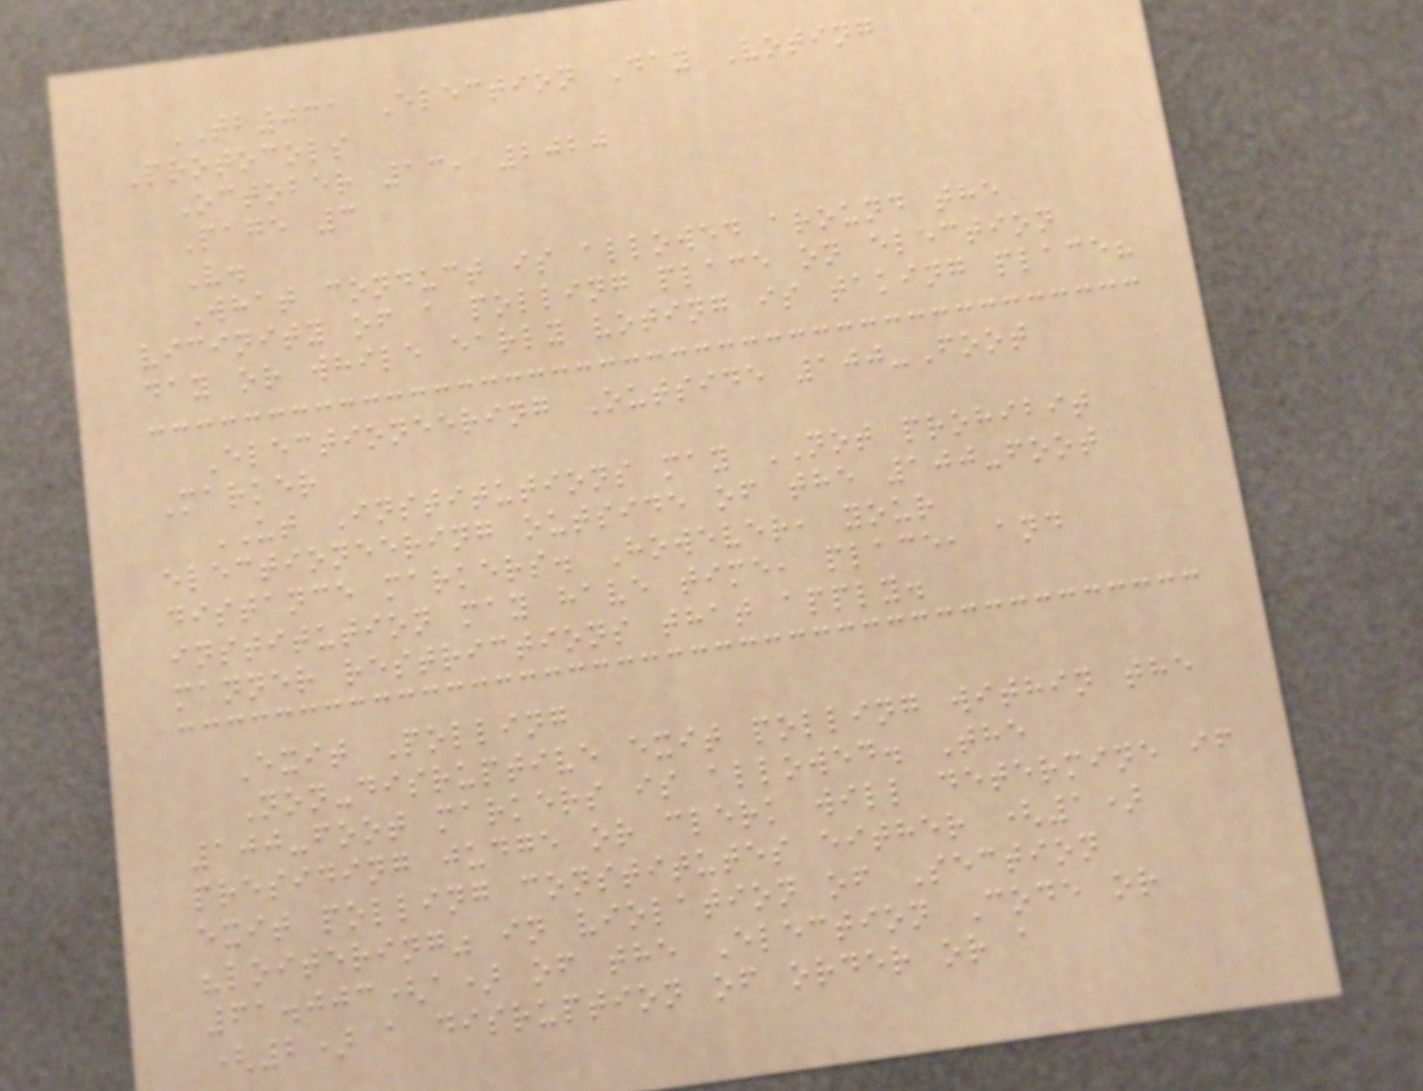TB031 Election Day Voting
Protocols
October 13, 2020
Page 3
V.
What conduct is allowed around the
vicinity of a polling place on election
day or while early voting is taking place?
Electioneering Outside 100-Foot
Marker
UT Institutions may NOT prohibit
electioneering outside of the 100-foot
distance markers. However, your
institution may have time, place, and
manner restrictions that apply.
Exit Polling
Non-disruptive exit polling within the
100-foot markers is allowed. The
presiding judge or clerk will determine if
exit polling constitutes either (1)
"loitering" in violation of Section
61.003(a) of the Election Code or
(2) a disruption of order or a
